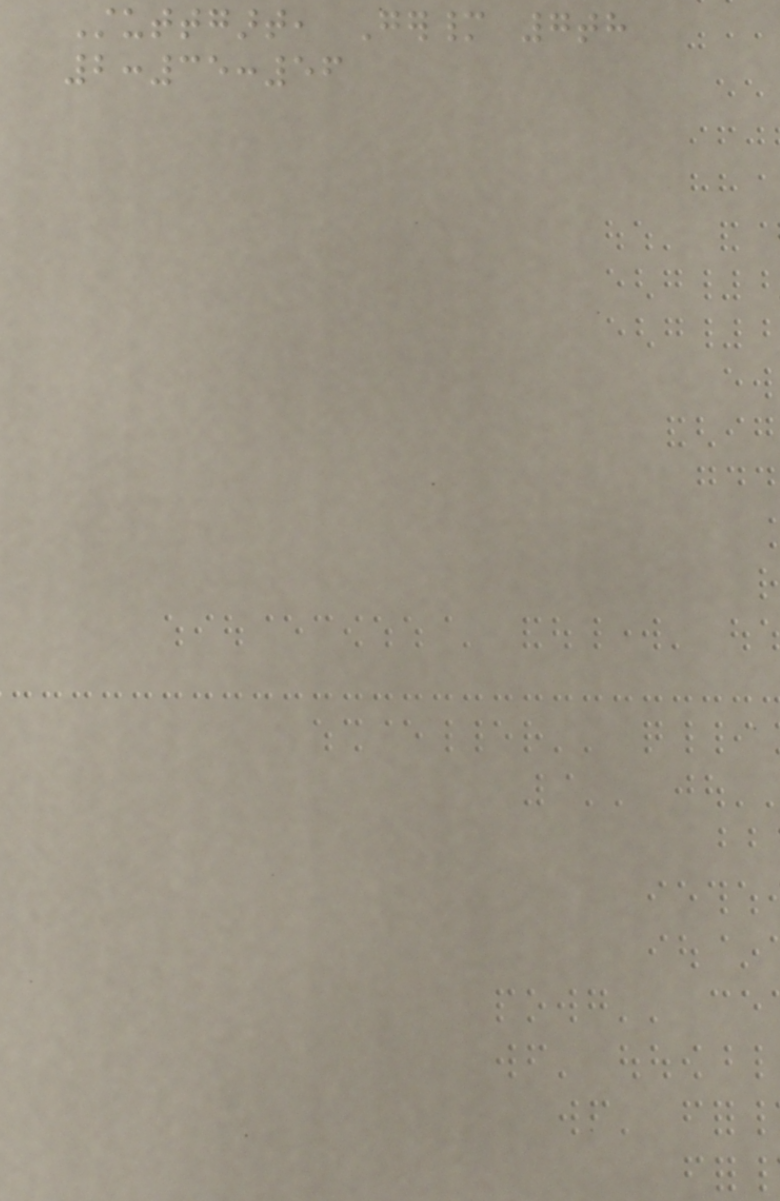Stuttgart, Germany 7th
2:35:56
